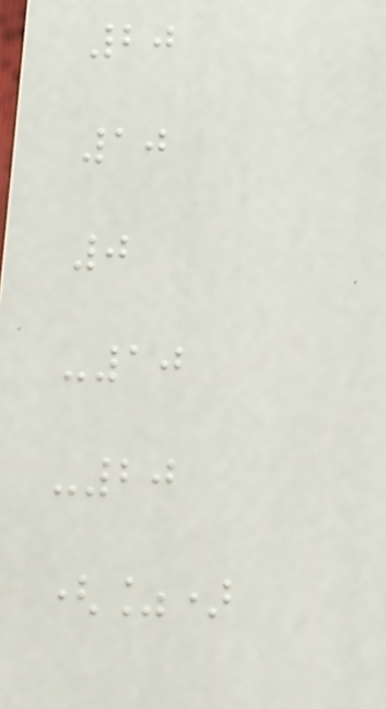20
10
0
-10
-20
(%)
